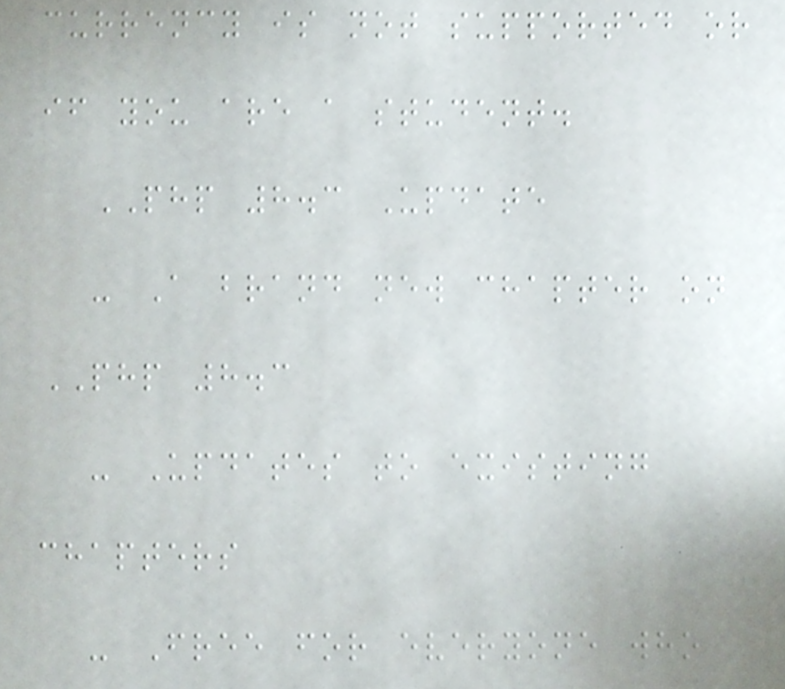currency is not supported or
if you are a student.
PHP 8.3 Update
- A brand new chapter on
PHP 8.3
- Updates to existing
chapters
- Free for everyone who
